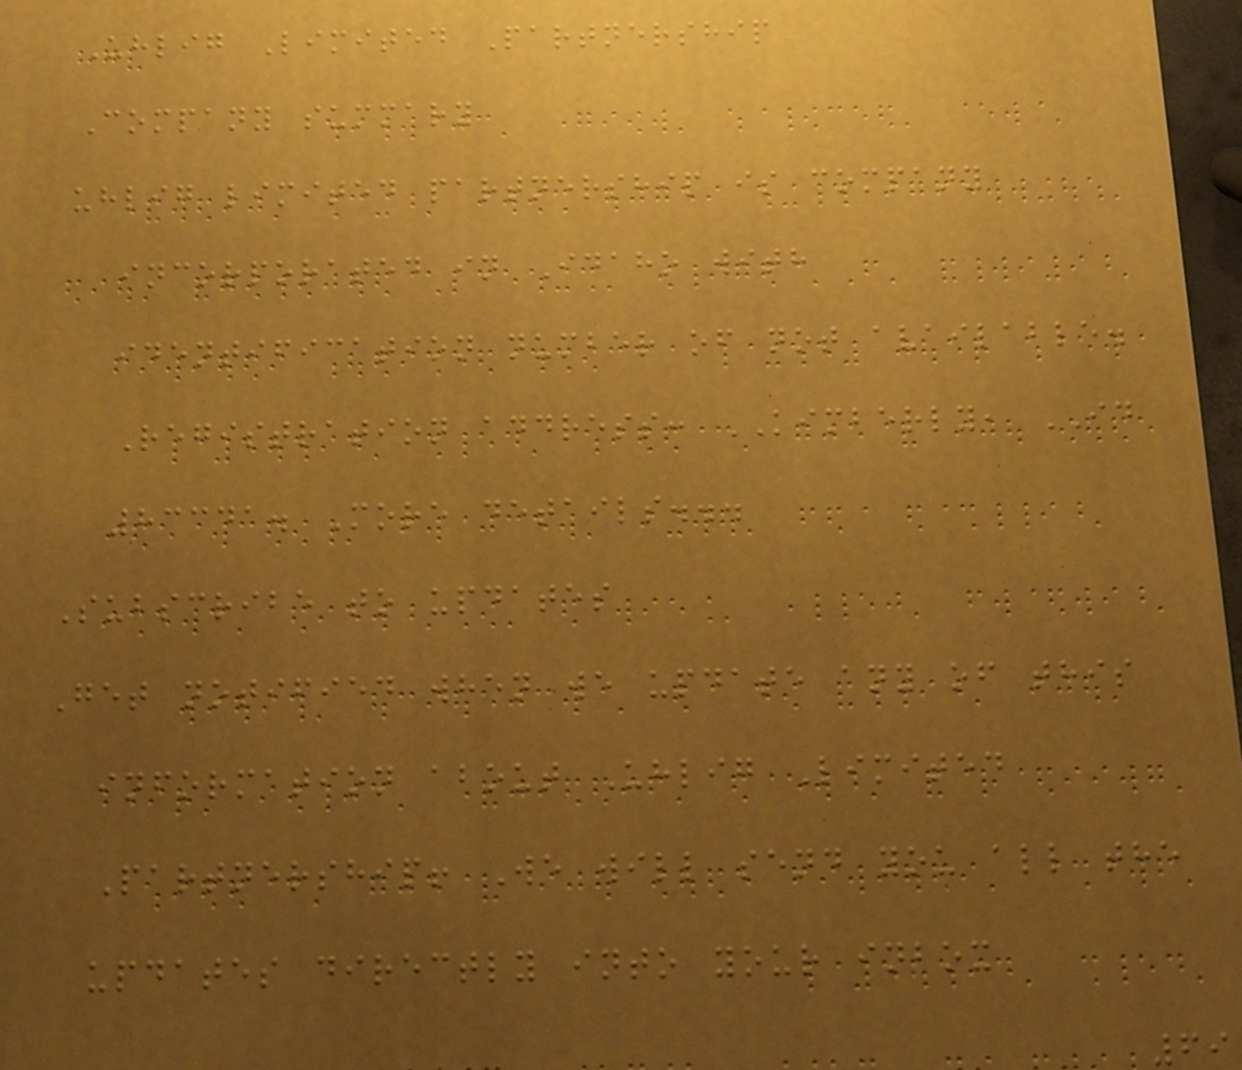Uhlig Limited Partnership
Company summary
uhlig limited partnership is company
incorporated in Idaho with
identification number of not available.
Registration address: KIMBERLY, ID
83341. More details...
Subscribe to updates
Get notified when we update any of this
information about Uhlig Limited
Partnership! We will send you all the
updates directly into your inbox
69
